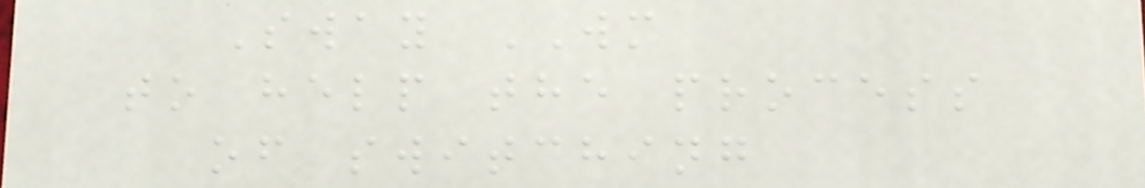Sway WM
to help the process
of switching
